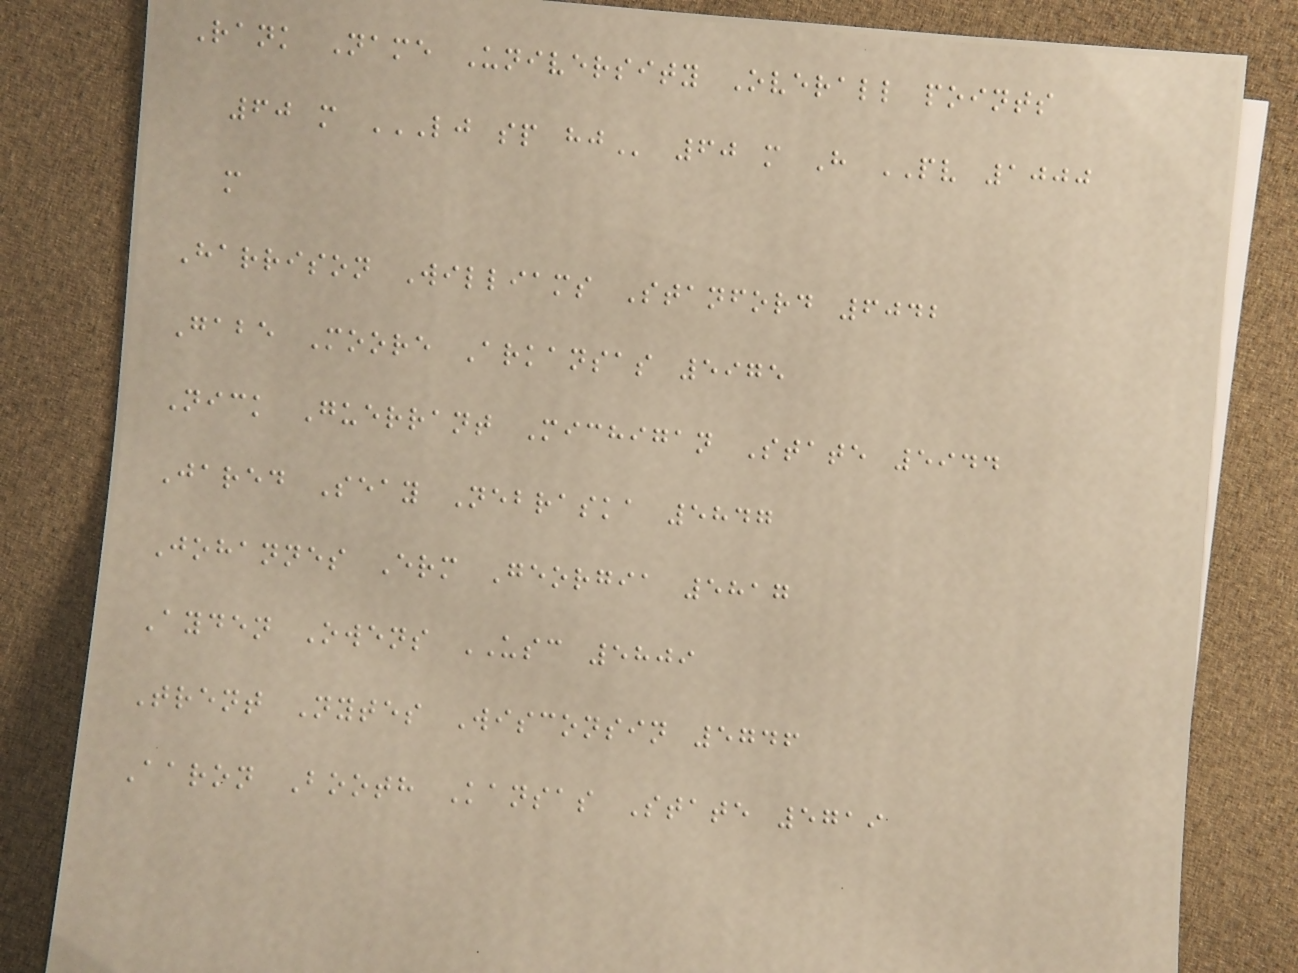Rank Name University Overall points
60 m LJ SP HJ 60 m H PV 1000
m
Harrison Williams Stanford 6042
Gabe Moore Arkansas 5975
Nick Guerrant Michigan State 5944
Jared Seay Nebraska 5847
Johannes Erm Georgia 5817
Ayden Owens USC 5809
Trent Nytes Wisconsin 5746
Aaron Booth Kansas State 5719
